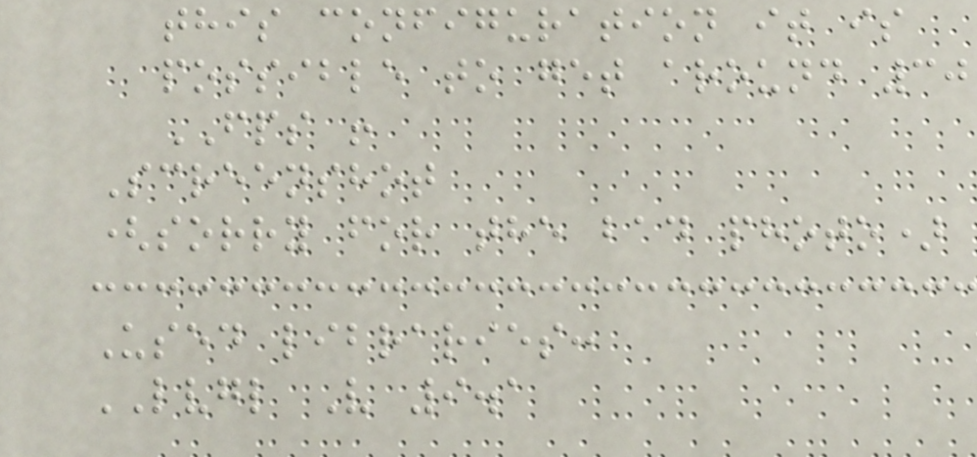this configuration it is
possible to get around 30
FPS !
Screenshot
(sorry for the bad photo)
Used libraries:
LVGL V 9.1
